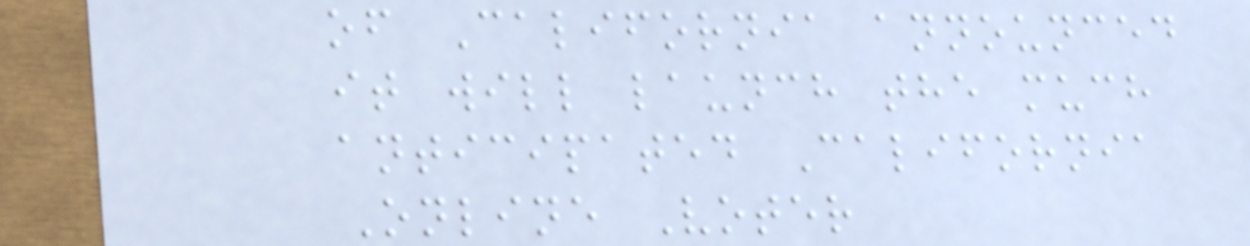of California announced
it will launch the much
anticipated California
Online Voter
